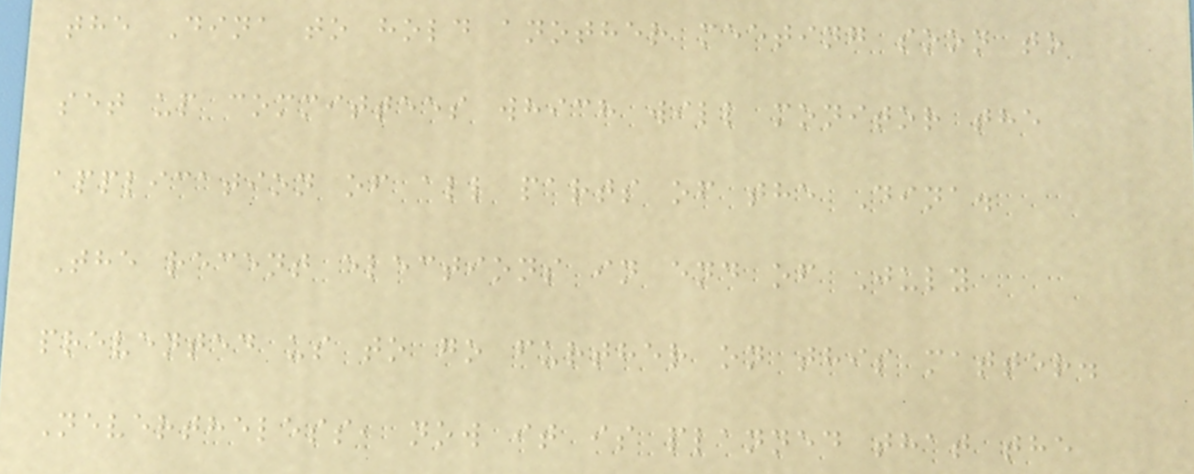the Dina to hold another meeting soon to
set up committees which will monitor the
application of all parts of the Dina.
The recent elections in end of July
prevented us to go further on this matter.
Nevertheless, now it is planned that the
